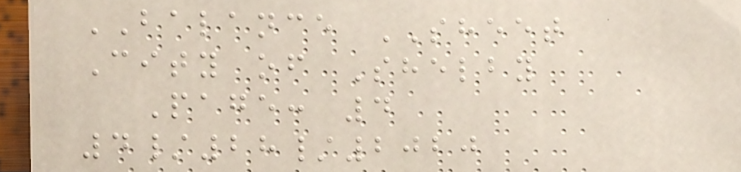BALANCE SHEET
City of Shelby
Page: 4
4/28/2020
